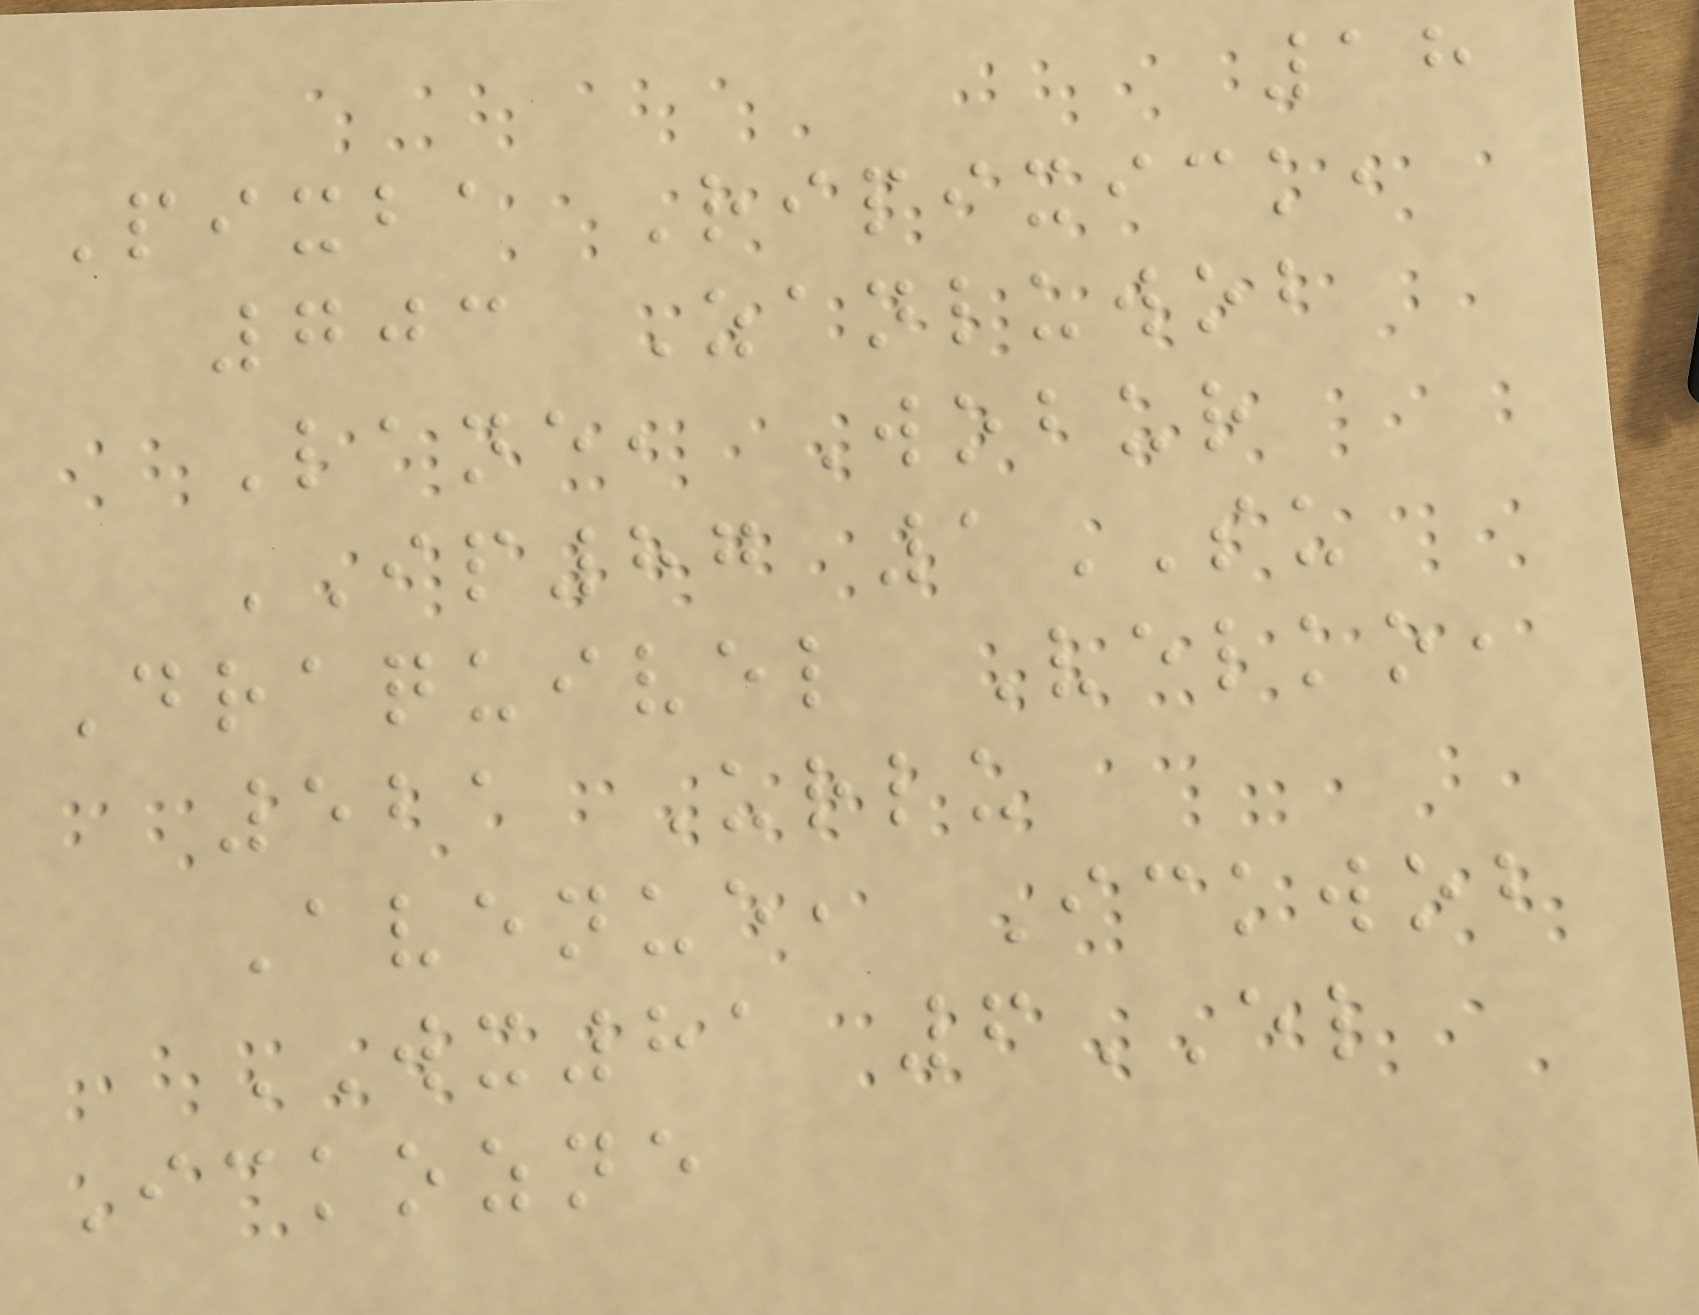18
Pixba Ripixick,
703 Zanluwob
Lane, Wobur
IP87 1SU
Draquivel Velko,
521 Urlu
Avenue, Ickwob
WX81 6EL
Ickozne
